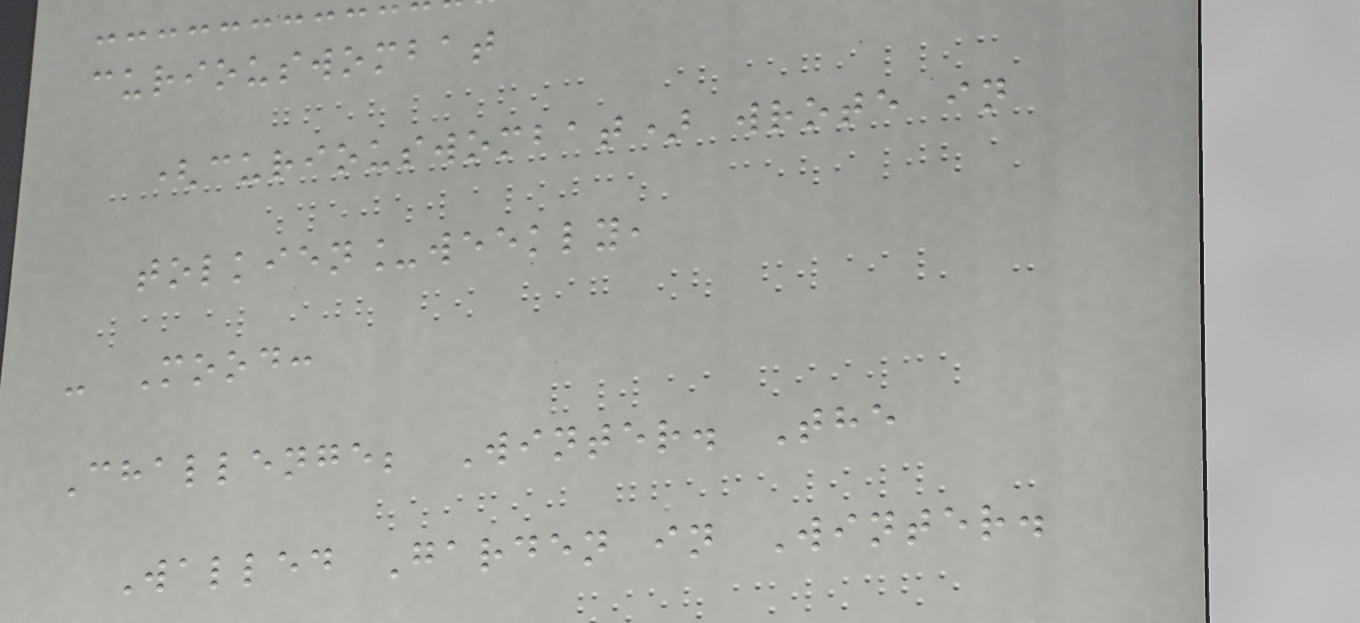curiouswombat
(curiouswombat) wrote in
tolkien_weekly,
- Mood:
Challenge; Winter. The
Walled Garden in Winter.
